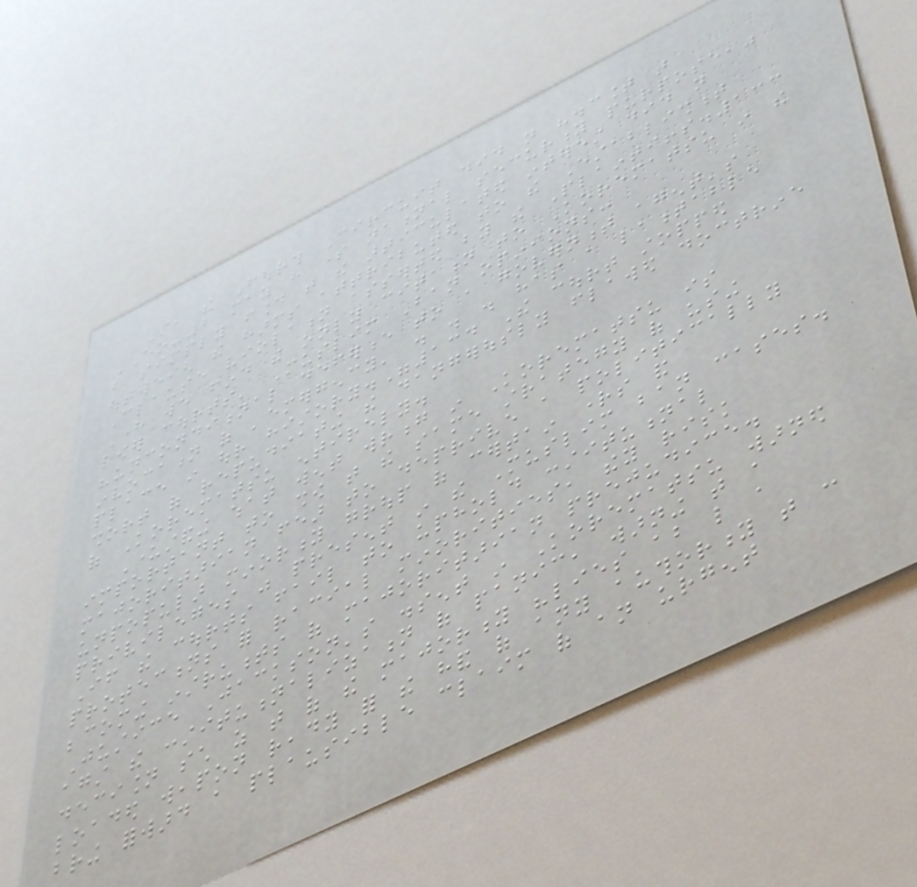Still, the Fourth Circuit did not "discount that
EO-2 may have some national security purpose,"
but simply found that the articulated interest did not
outweigh the harms attributed to the Establishment
Clause violation asserted by the Plaintiffs.133
Here we find the only citation to Korematsu in the
lower courts' Muslim Ban opinions:
"unconditional deference to a government agent's
invocation of 'emergency' . . . has a lamentable
place in our history."134 The court stopped
short of repudiating the dangerously flawed doctrine
of Korematsu entirely.
Understanding what went wrong in Korematsu is
important to show that the same strategy of using
majoritarian fear to deprive a politically
unpopular minority group of certain rights and
privileges was present in the Muslim ban cases.
If the courts fail to uphold constitutional
protections for racial minorities, they risk
becoming instruments of majoritarian prejudice.
Justice Jackson's dissent in Korematsu warned
against the constitutionalization of panic, warning that a
decision such as that of the majority "lies about like a
loaded weapon ready for the hand of any authority that can
bring forward a plausible claim of an urgent
